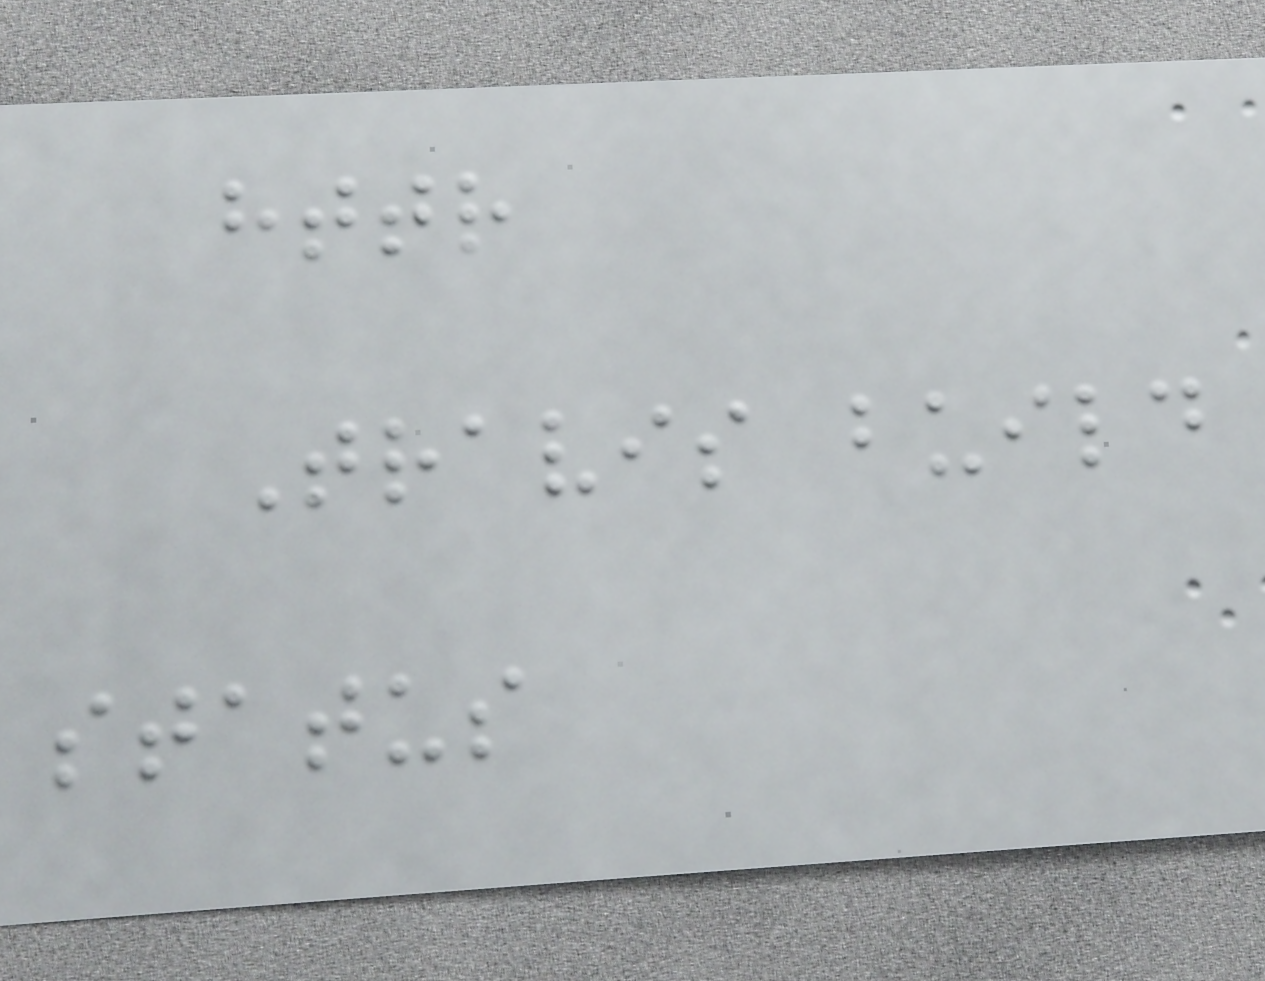httr
Travis build
status
